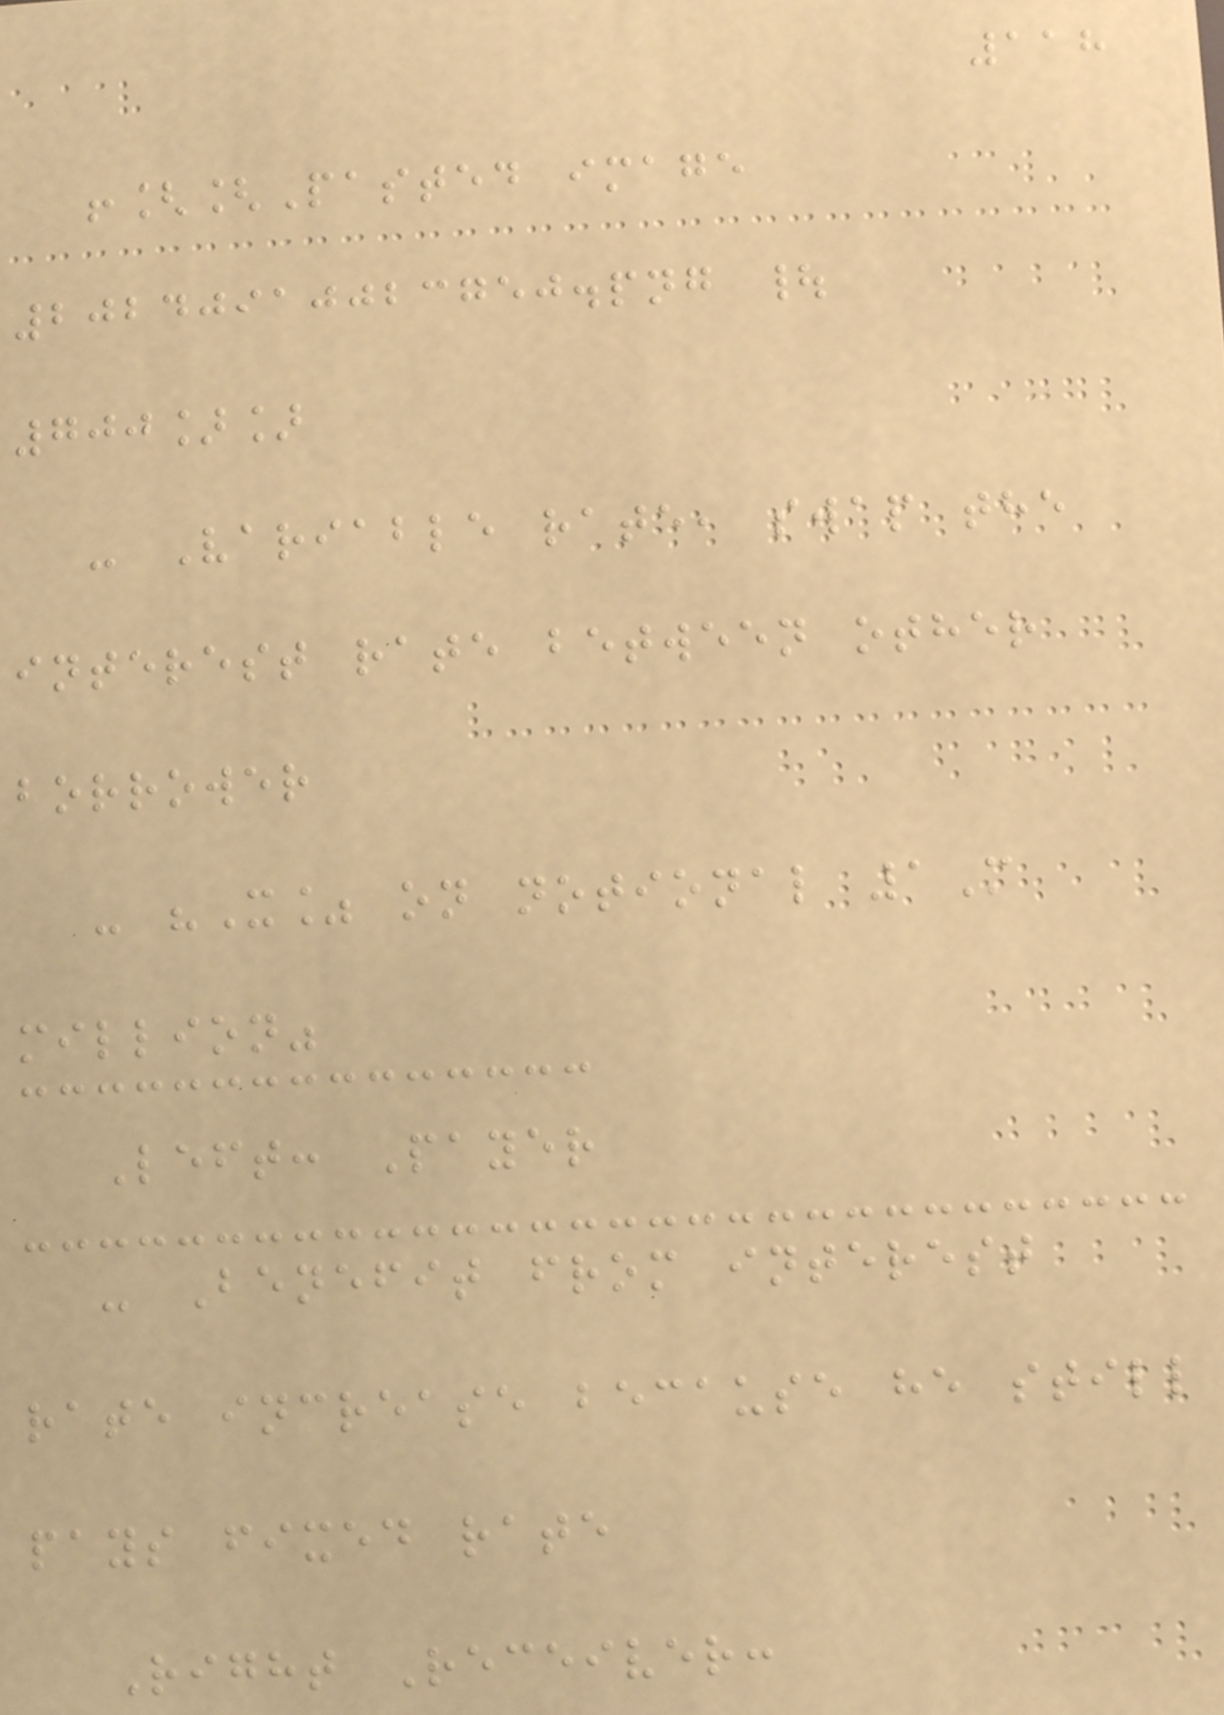118
![[Pasted image
20240910023750.png |
700]]
- Variable rate, swap the
interest rate between other
borrower
- "X% on notional 1M
million"
Left: Payer
- Benefit from interest
rate increase because he still
pays fixed rate
Right Receiver:
